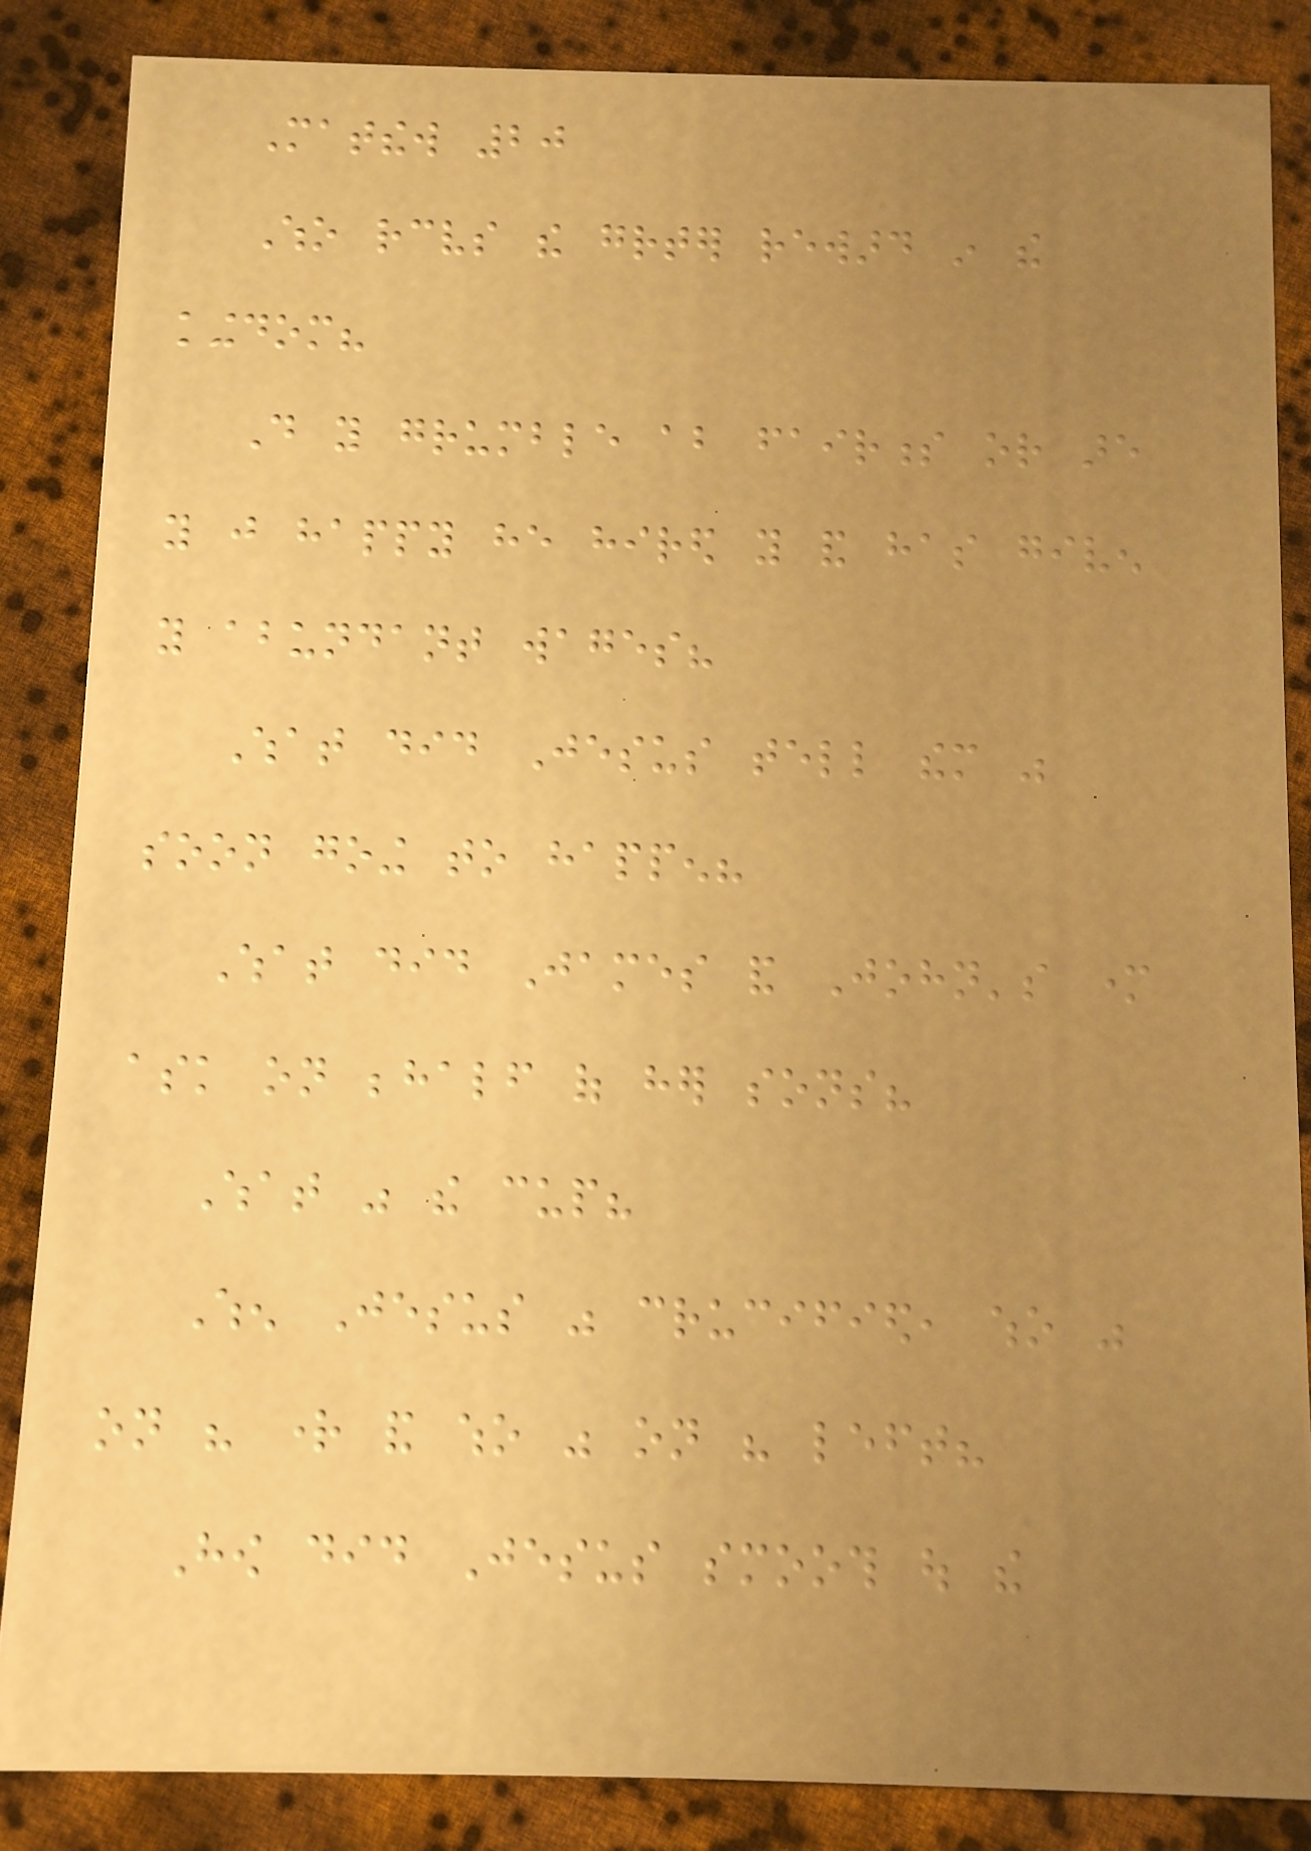Matthew 20
Who receives the greater reward in the
kingdom?
Do you grumble about fairness or are
you just happy he hired you and has given
you abundant wages?
What did Jesus tell them was
soon going to happen?
What did James and John's mother
ask on behalf of her sons?
What was the cup?
When Jesus was crucified, who was
on his right and who was on his left?
How did Jesus smooth out the
